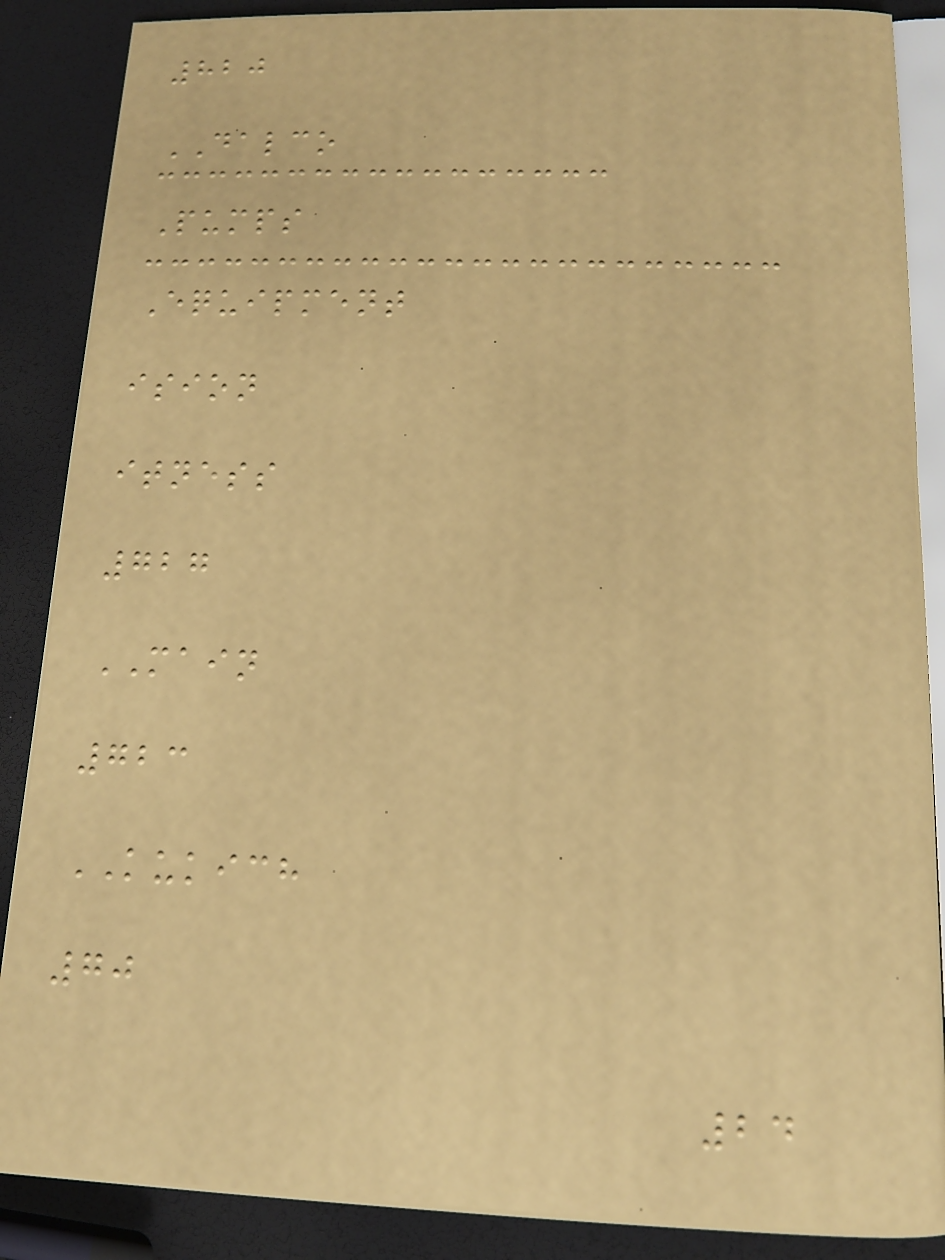820
DALCO
Pumps
Equipment
ision
itness
727
MAIN
723
KUKICH
70
24
